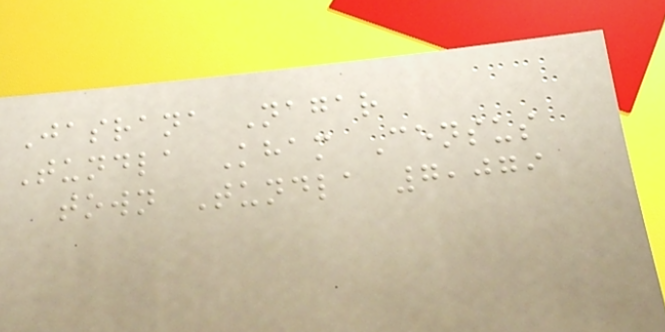Jasrana Nagar
Tundla Kham Census
town Tundla 7,079
